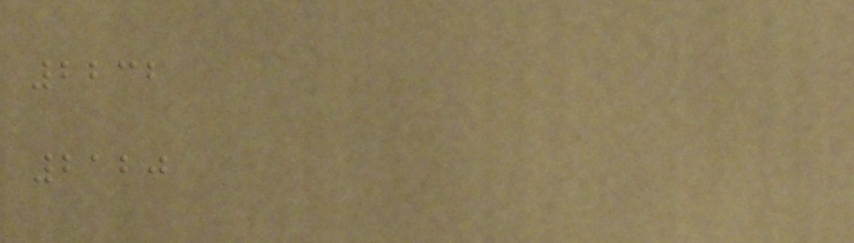2232
2120
